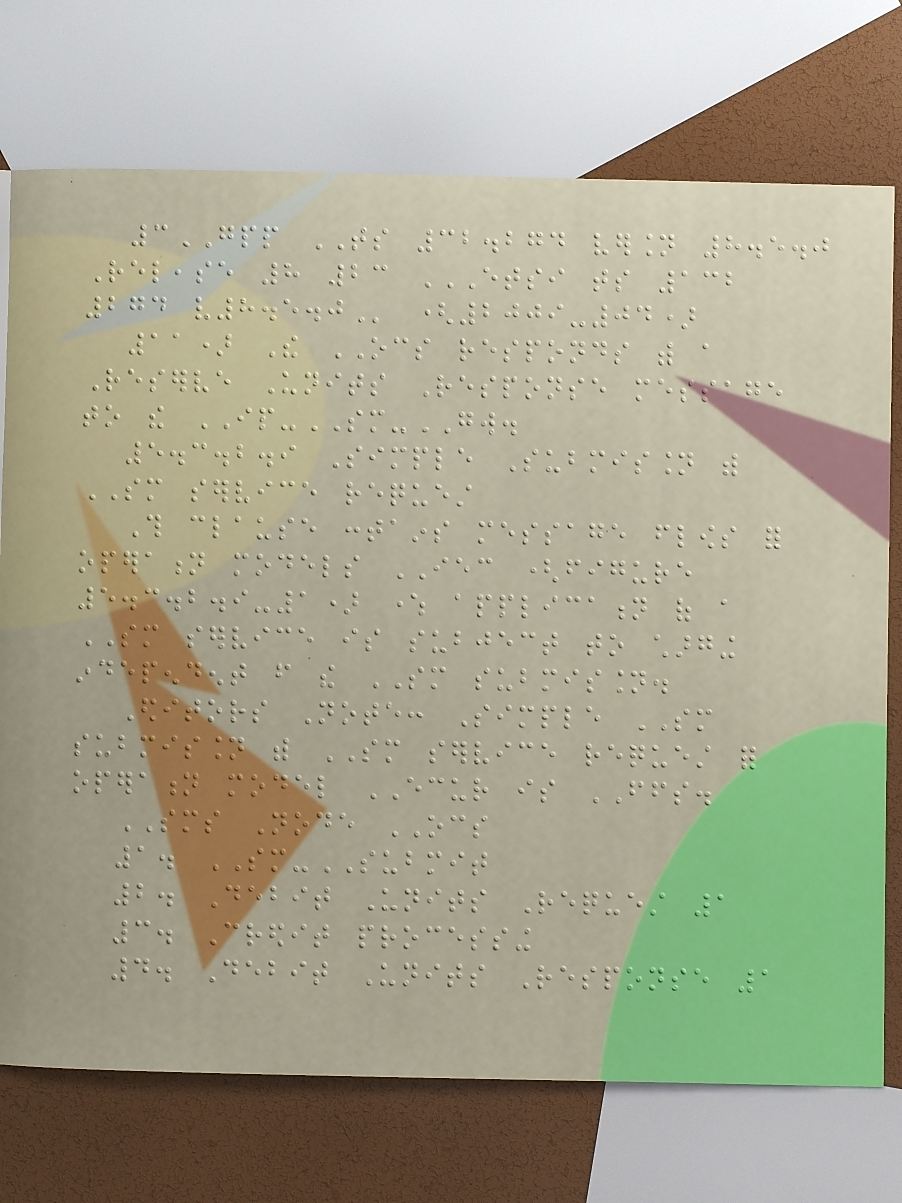3GPP TS 32.274 version 8.5.0
Release 8 23 ETSI TS 132
274 V8.5.0 (2009-04)
11) The OCS responds with a
Reserve Units Response message
to the IP-SM-GW.
5.3.2.9 Simple Submission with
SM service request
This clause contains message flows for
operation models IEC (figure
5.3.2.9-1) where application of a
SM service is subject to charging
independent from the SM submission.
Editors Note: Simple SM
submission with SM service request for
operation model ECUR is FFS.
SMS Node OCS
1. SM-SUBMIT
2. Debit Units Request 1
3. Credit processing
4. Debit Units Response 1
